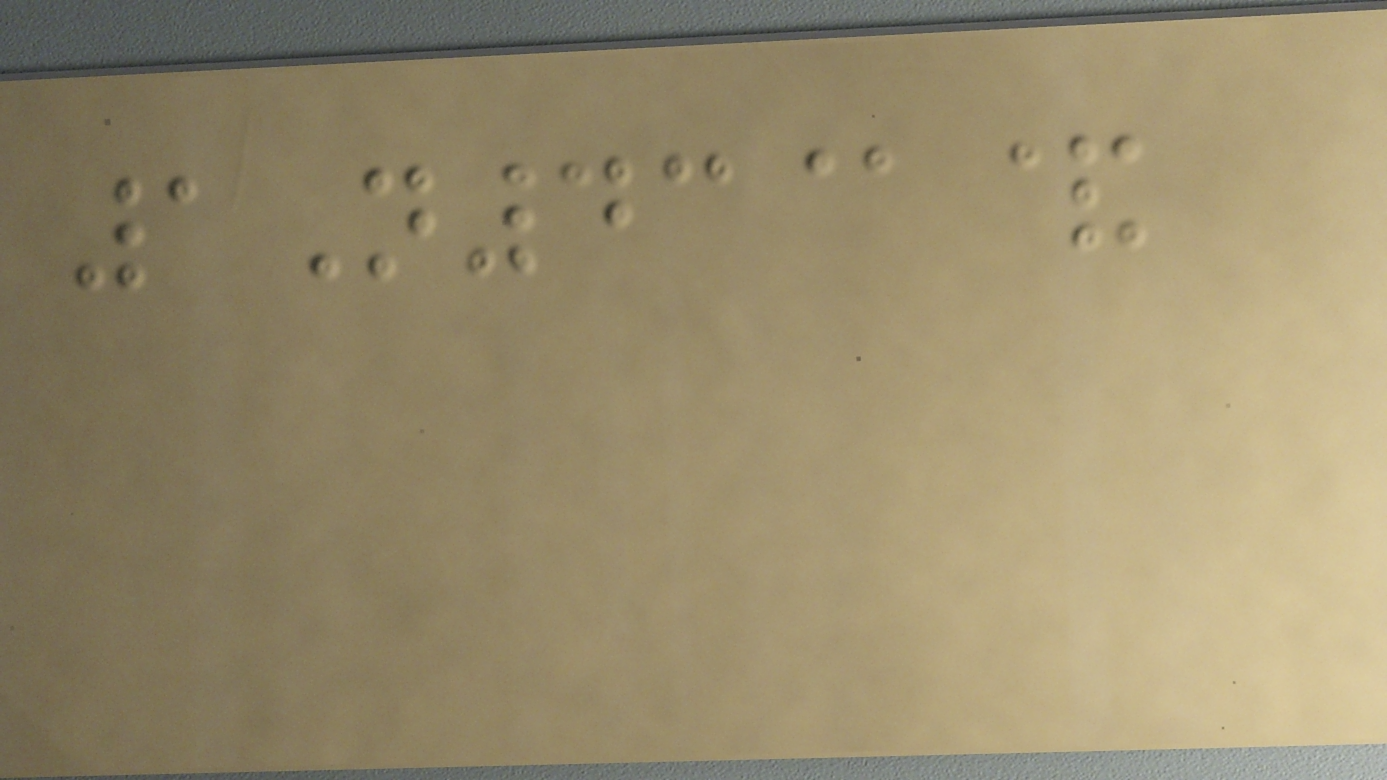1N43@&
